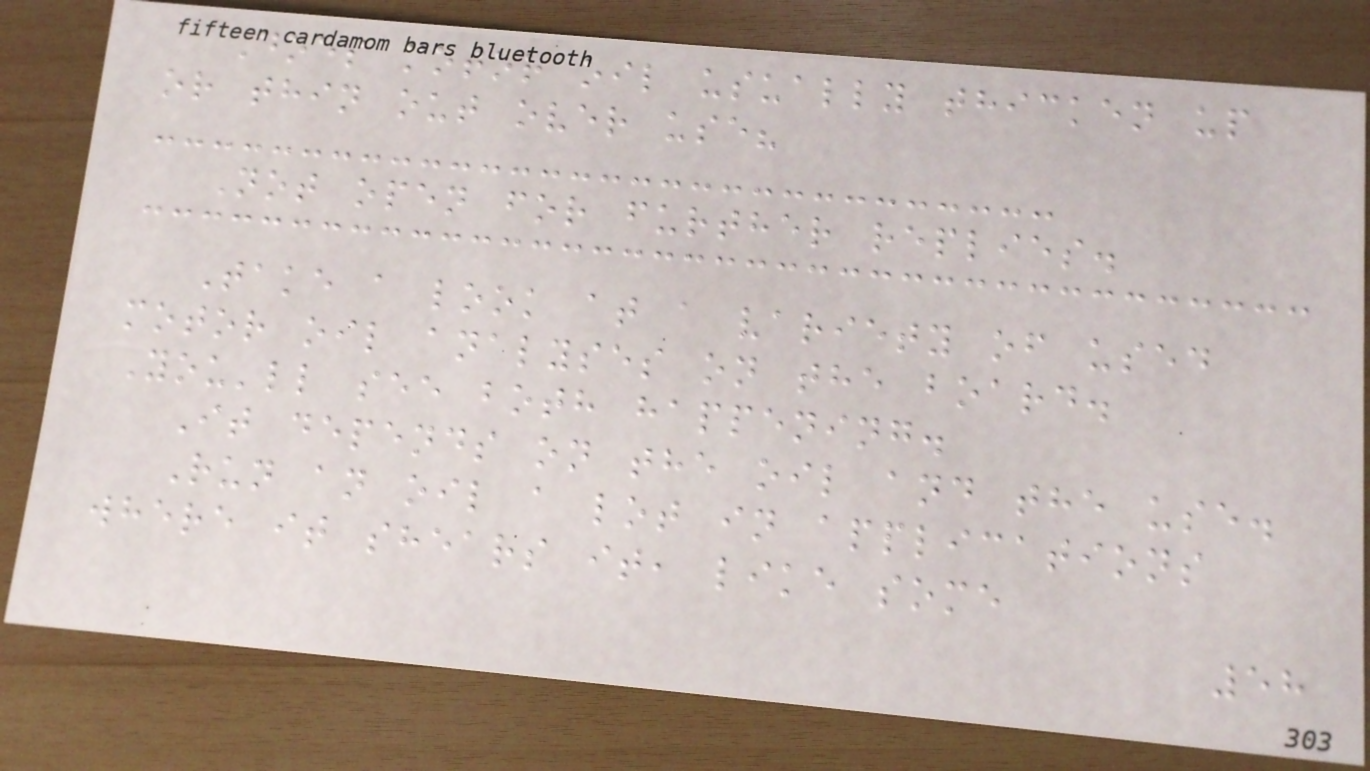Does motor oil usually thicken up
or thin out over use?
Not open for further replies.
Take a look at a variety of used
motor oil analyses on the board.
You'll see both happening.
It depends on the oil and the use.
Run an oil a lot in applications
where it shears it, like some
58
